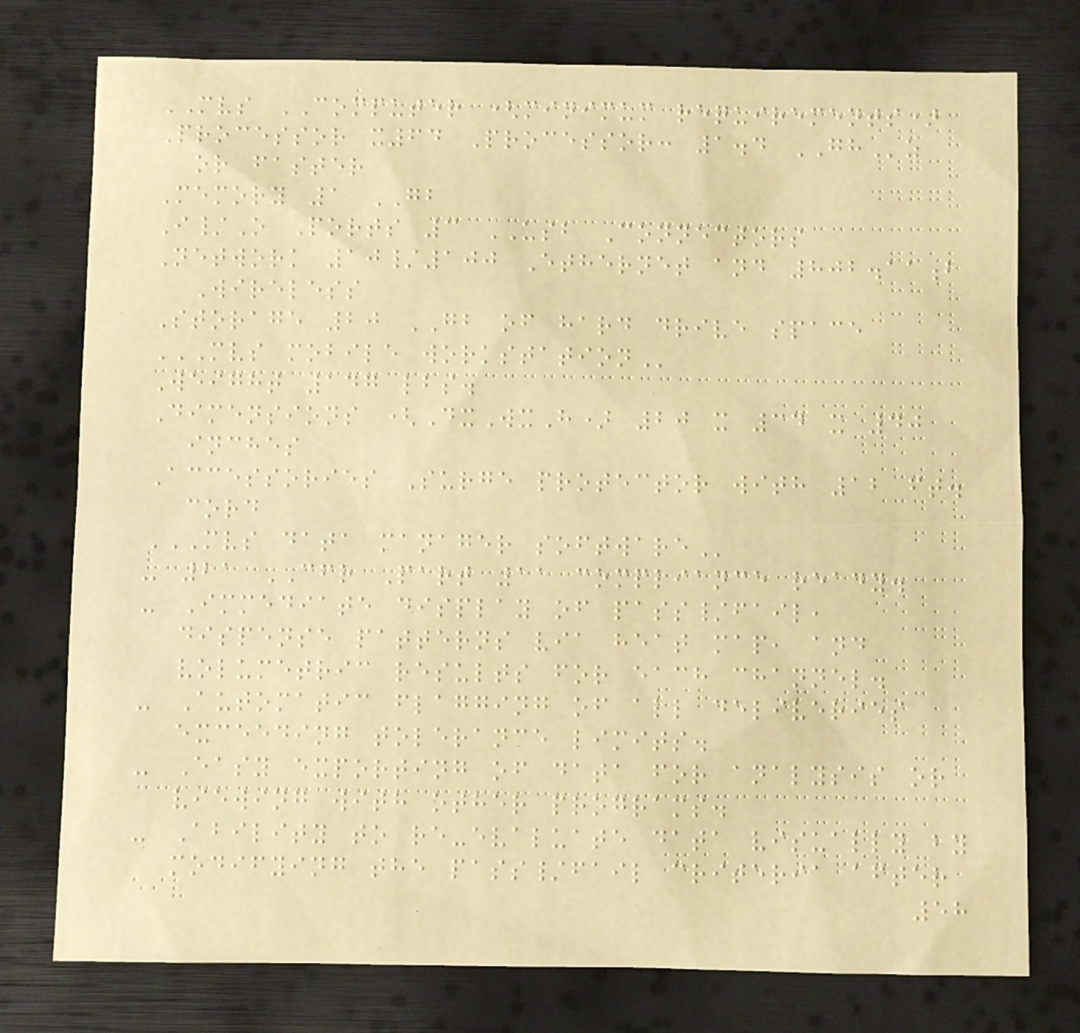MVS COMPUTER (minimum requirements)
Processor x64 Processor: 1.4 GHz
or faster
Memory 1 GB
I/O Ports 3 USB Connectors
Network 10/100 Ethernet and 802.11b
Wireless
Storage 20 GB of hard drive space
MVS MOBILE WORKSTATION
Weight 147 lbs.
Dimensions (DxWxH) 20 x 34 x 40
inches
Accessories Surge protector with 12 ft.
cord
MVS DATA MANAGER SOFTWARE
- 21 CFR Part 11 compliance ready.
- Immediate display of pass/fail,
dispense patterns via heat map, and
volumetric results for each channel.
- Automatic flagging of all deliveries
exceeding tolerance limits.
- Easy exporting of data for analysis or
viewing with other programs.
- Ability to re-evaluate data visually by
modifying the pass/fail criteria after
58
